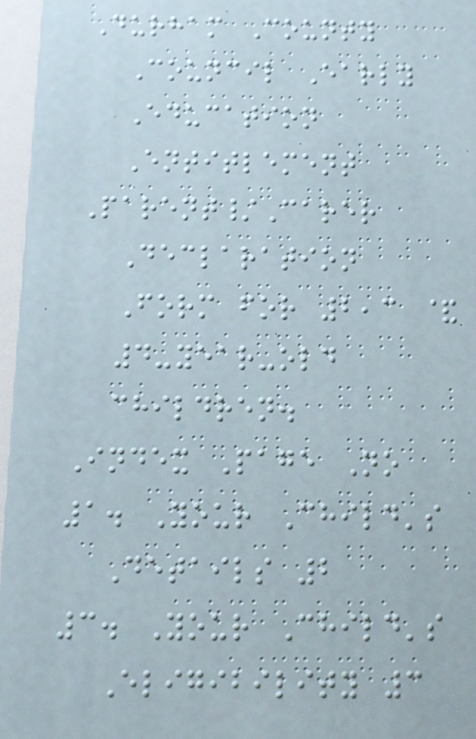Durham County
Council Early
Education
Entitlement
Parent/Carer
Declaration
Form for 2,3 &
4-year-old
children.
Index Page No
1. Your Child's
Details 2
3. Your Child's
Eligibility 3
